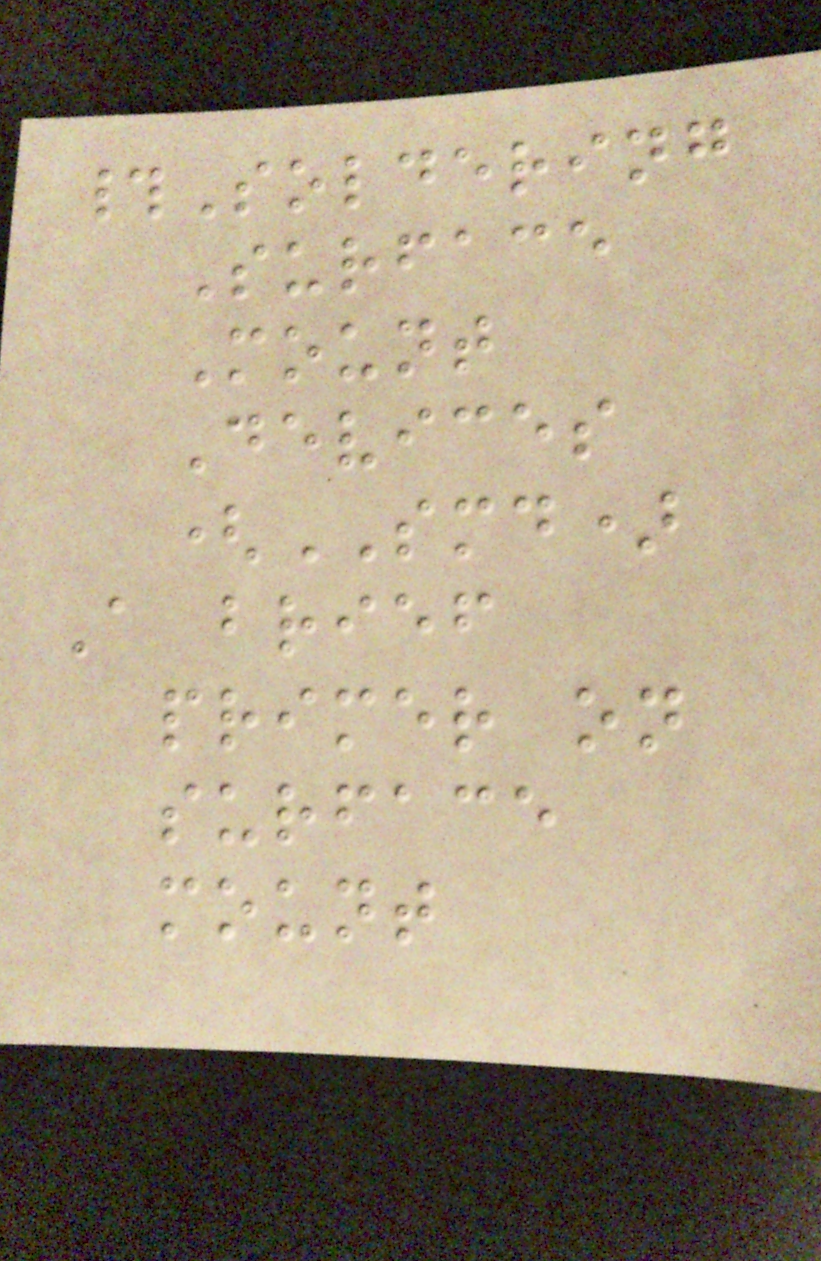#Soldering
Surface
Mount
Devices
(SMD)
A brief
primer on
surface
mount
